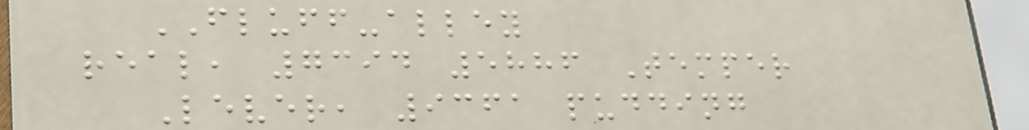FLUFF-alley
real, 7394 5886 Temper
Lever, 9361 pudding
